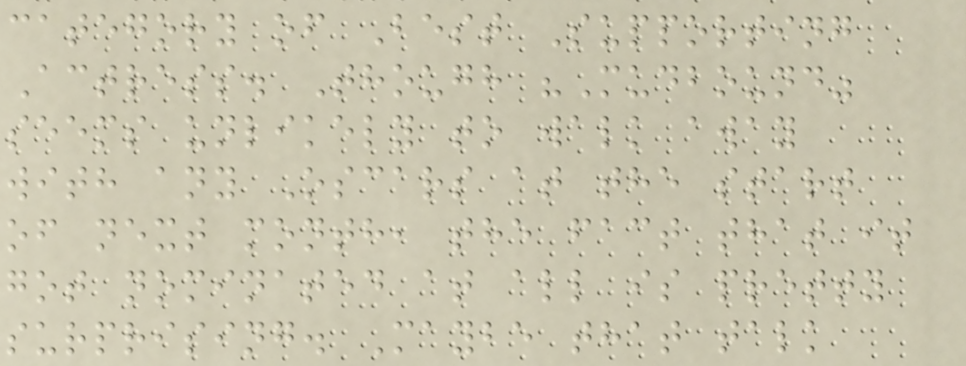category of Best Supporting
Actress. Though "Mudbound"
seems unlikely to walk away
with any Oscars at the start
of next month, the fact that it
got nominated at all is pretty
surprising. Maybe that talk
